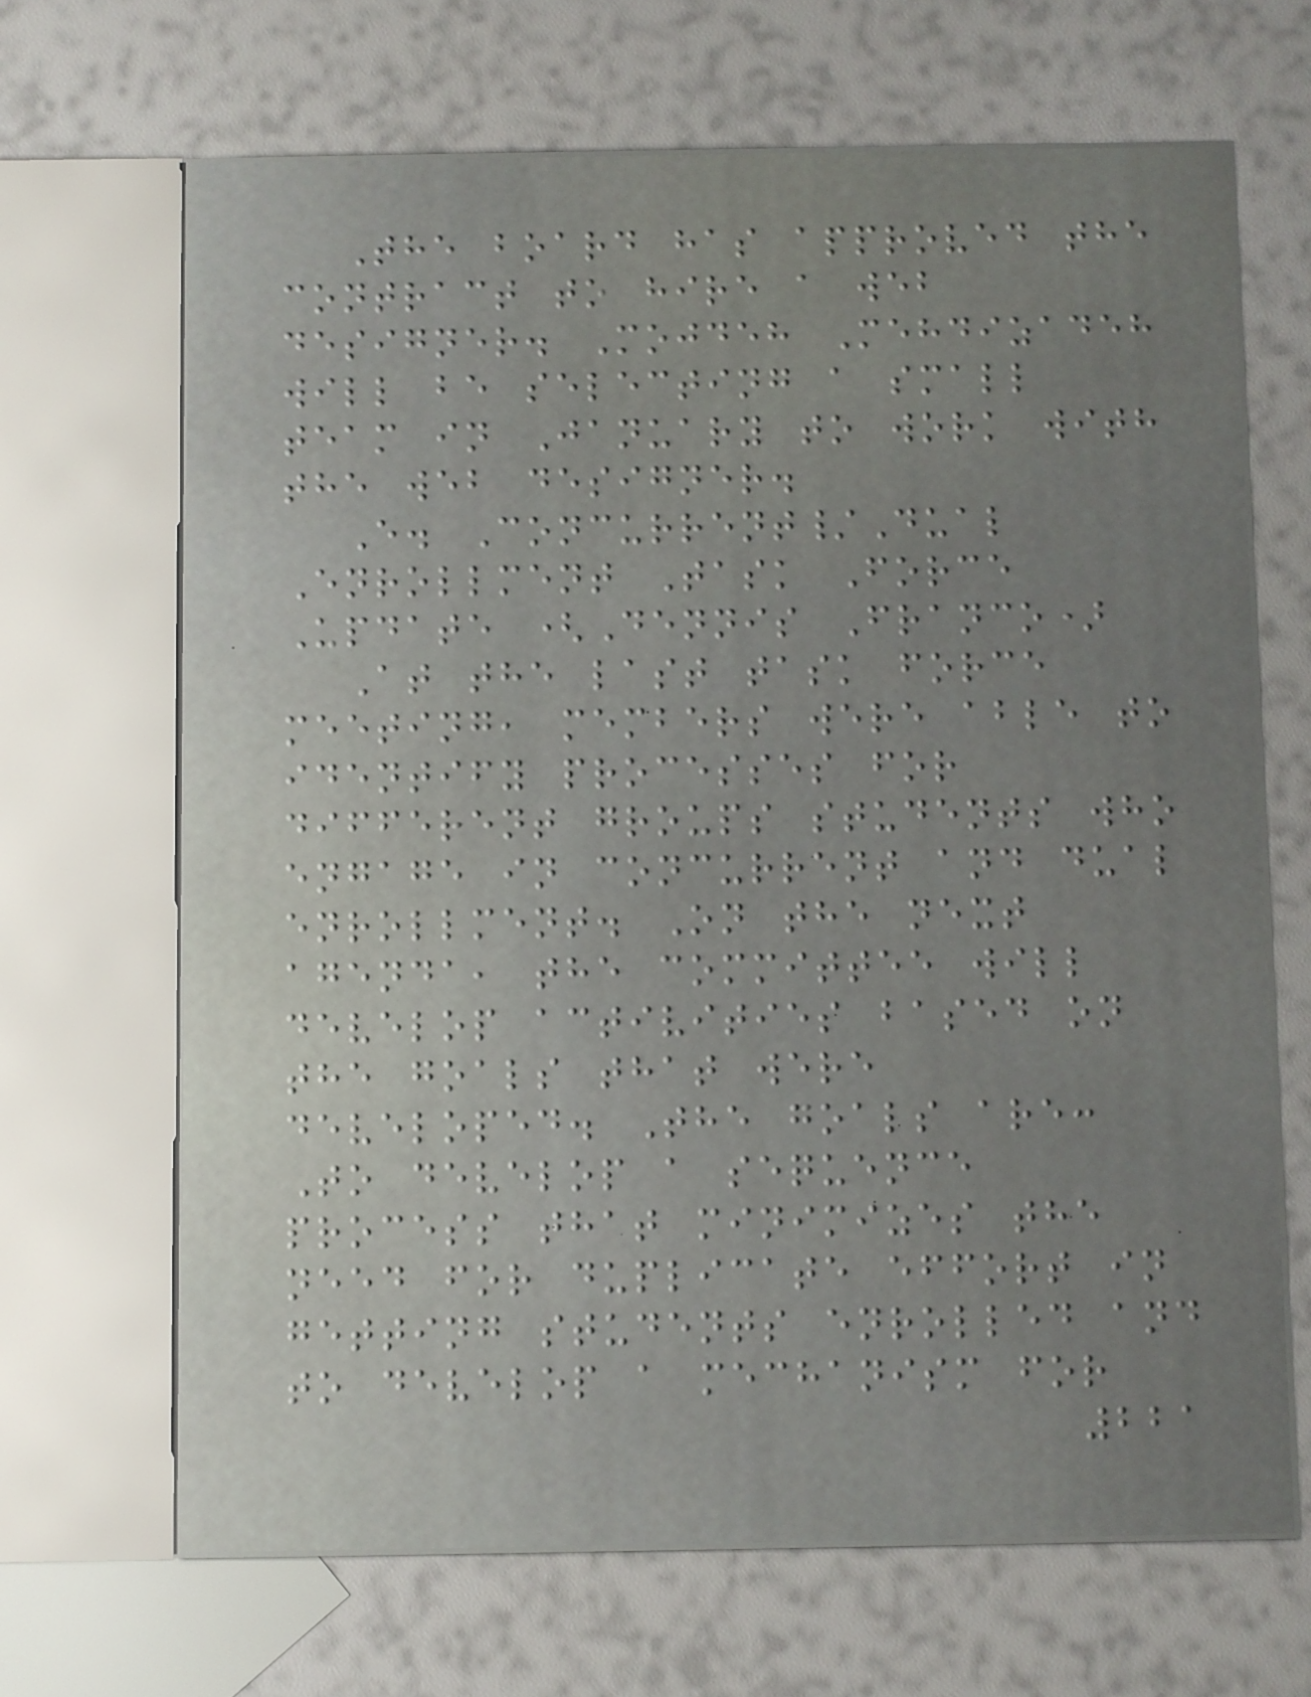The board has approved the
contract to hire a web
designer. Mojdeh Mehdizadeh
will be selecting a small
team in January to work with
the web designer.
E. Concurrent/Dual
Enrollment Task Force
Update (Dennis Franco)
At the last task force
meeting, members were able to
identify processes for
different groups students who
engage in concurrent and dual
enrollment. On the next
agenda, the committee will
develop activities based on
the goals that were
developed. The goals are:
To develop a sequence
process that minimizes the
need for duplicate effort in
getting students enrolled and
to develop a mechanism for
221
